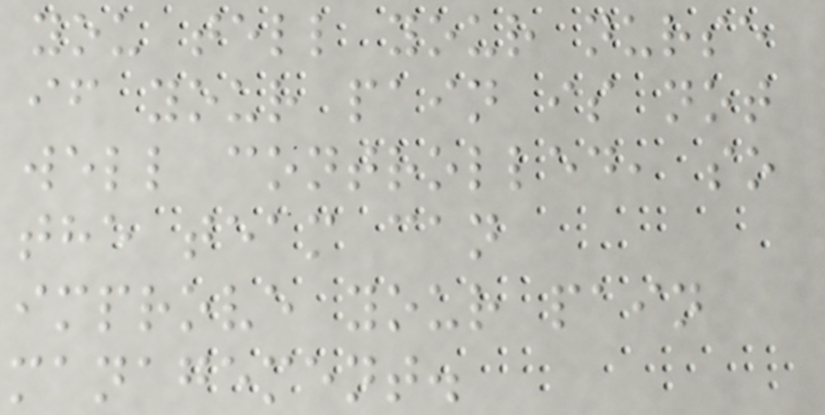you tell your nurse
if your pain is not
well controlled, so
the team can
improve your pain
management.
